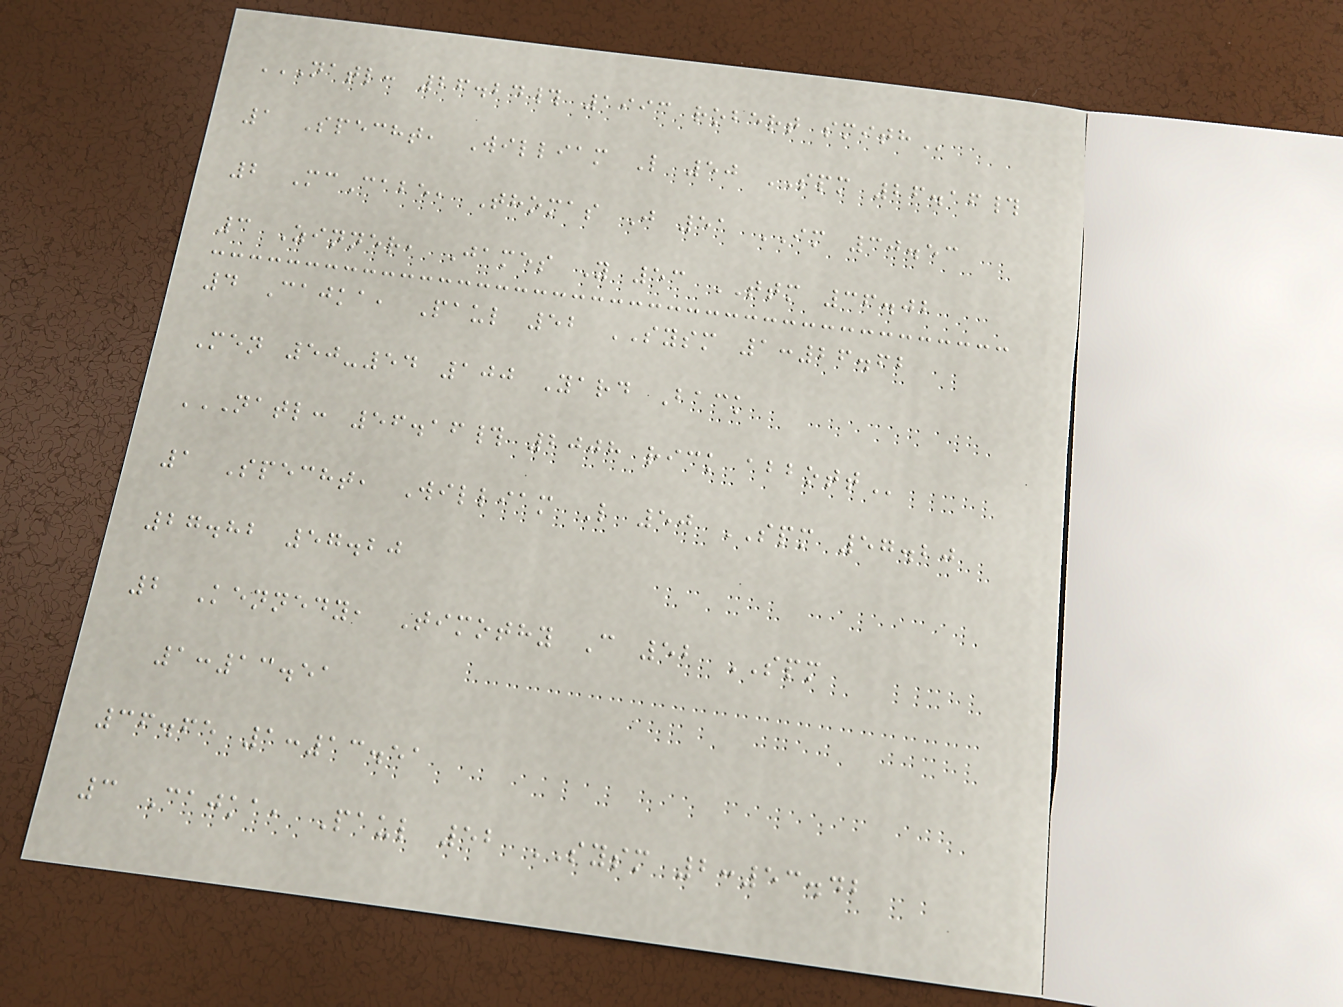NATL: 26.24# 1993 ROBERT SMITH
1 Specht, William L 50 SPM 26.16#
2 McCabe, Thomas J 51 IM 30.53
3 Zinner, James Y 53 TTM 36.02
4 Cajka, Paul 52 SYSM 1:26.62
Men 50-54 100 Yard Back
NATL: 56.16# 2008 RICK ABBOTT
1 Specht, William L 50 SPM 57.20
27.82 57.20
2 Kennedy, Timothy C 52 SPM
1:13.51
36.65 1:13.51
3 Cajka, Paul 52 SYSM 2:53.42
